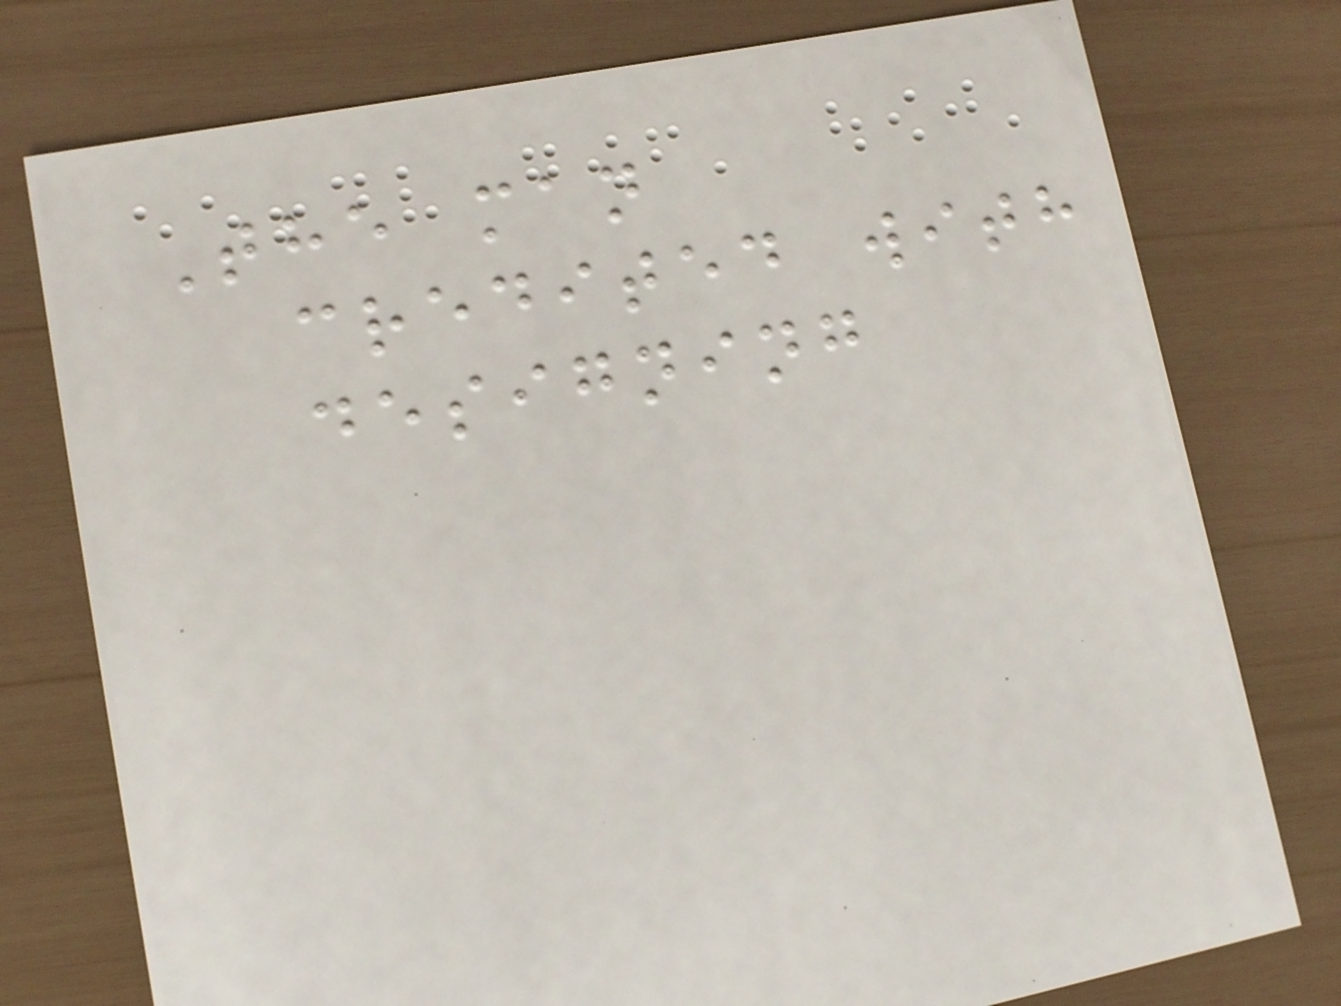The man
credited with
designing
